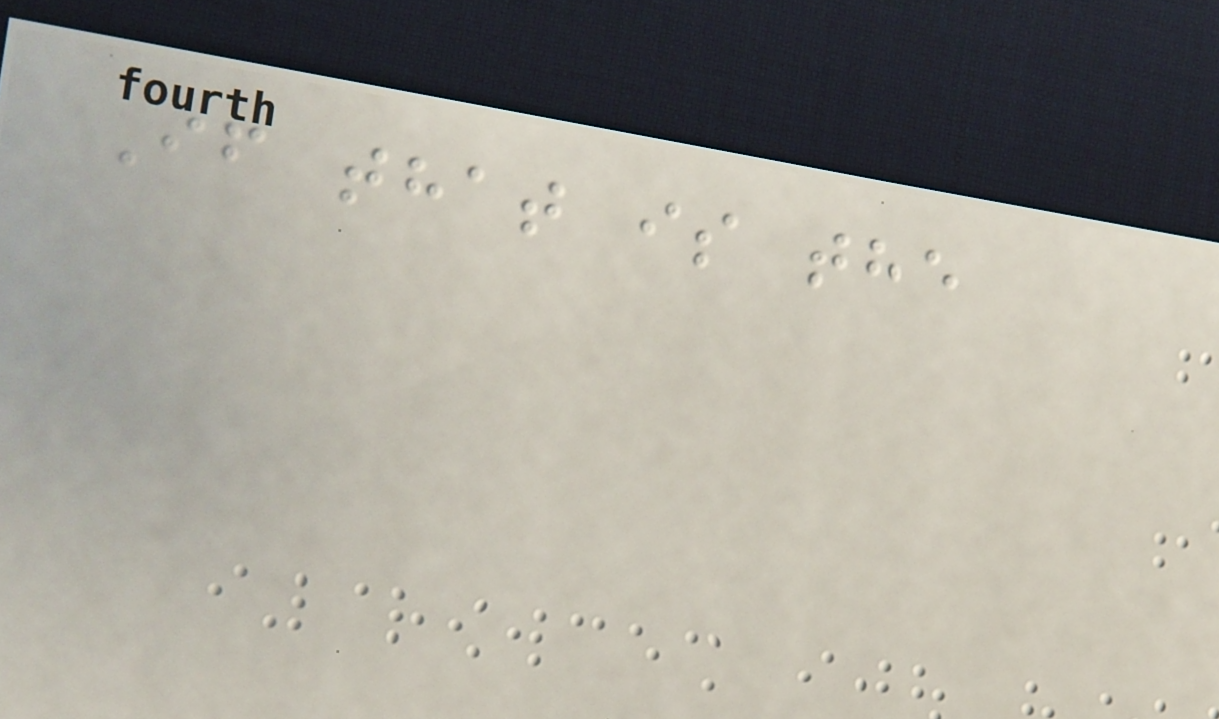If that is the
